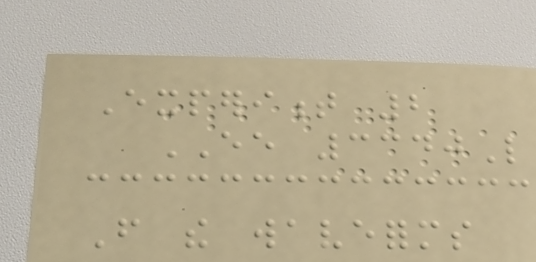Experiment 2
EE 3340L
From the waveforms
